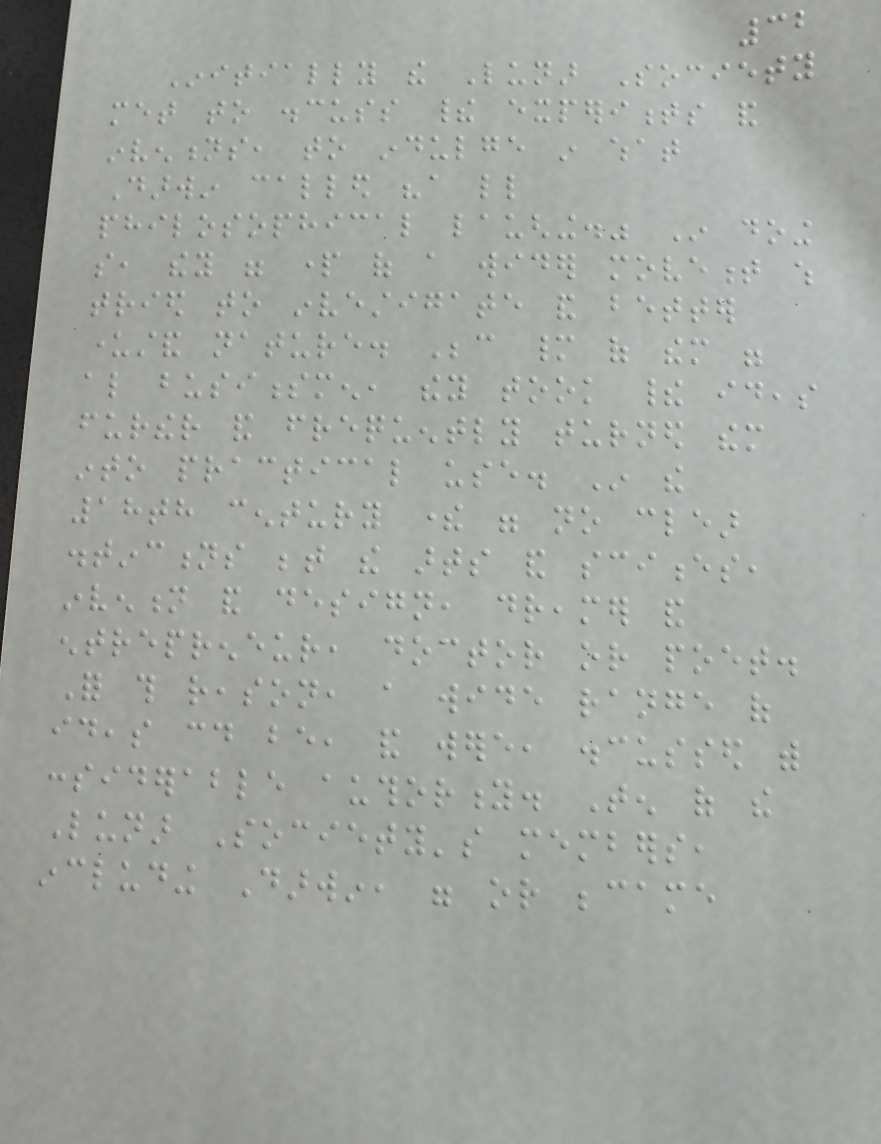32
Initially the Lunar Society
met to discuss their experiments and
inventions, to indulge in what
Darwin called "a little
philosophical laughing." In doing
so, they were part of a wider movement which
tried to investigate and better
understand nature. Because many of them were
also businessmen, they took their ideas
further and frequently turned them
into practical use. In the
18th century there were no clear
distinctions between the arts and sciences,
invention and design, dreamer and
entrepreneur, doctor or poet.
For this reason, a wide range of
ideas could be, and were, discussed with
considerable authority. Ten of the
Lunar Society's members,
including Darwin, were or became
